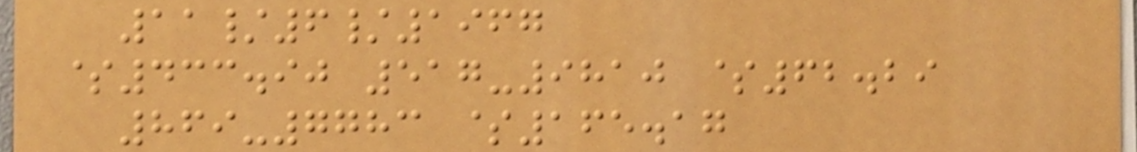11/6/1967
$433.90 517-9810 $62.29
869-7783 $165.17
